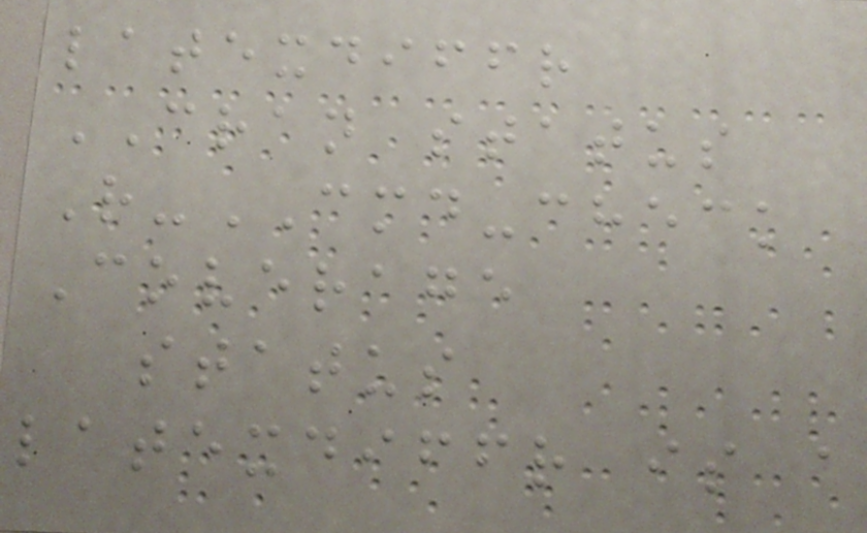latexdiffr
CRAN status
R-CMD-check
Coverage
status
latexdiffr is a
